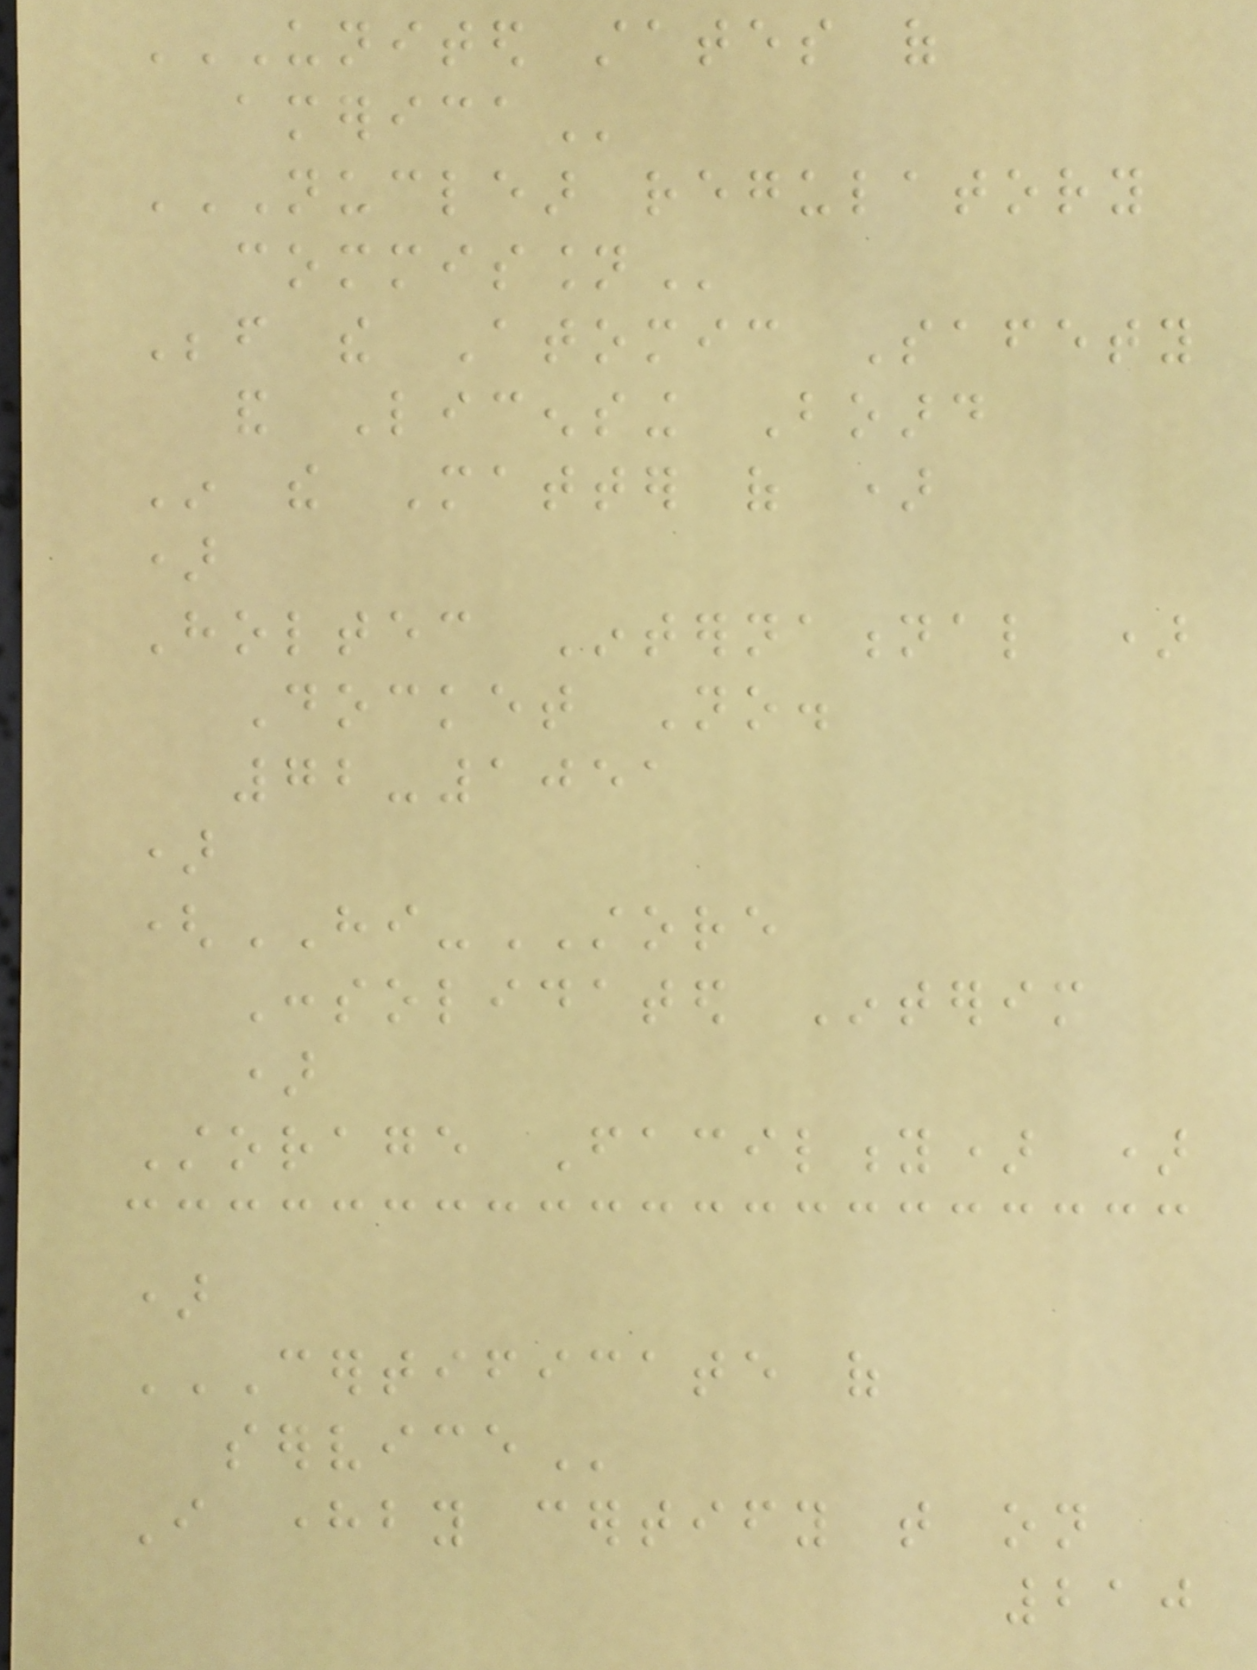UNITED STATES OF
AMERICA
NUCLEAR REGULATORY
COMMISSION
Before the Atomic Safety
and Licensing Board
In the Matter of )
)
Holtec International )
Docket No.
72-1051
)
(HI-STORE
Consolidated Interim
)
Storage Facility) )
)
CERTIFICATE OF
SERVICE
I hereby certify that on
210
